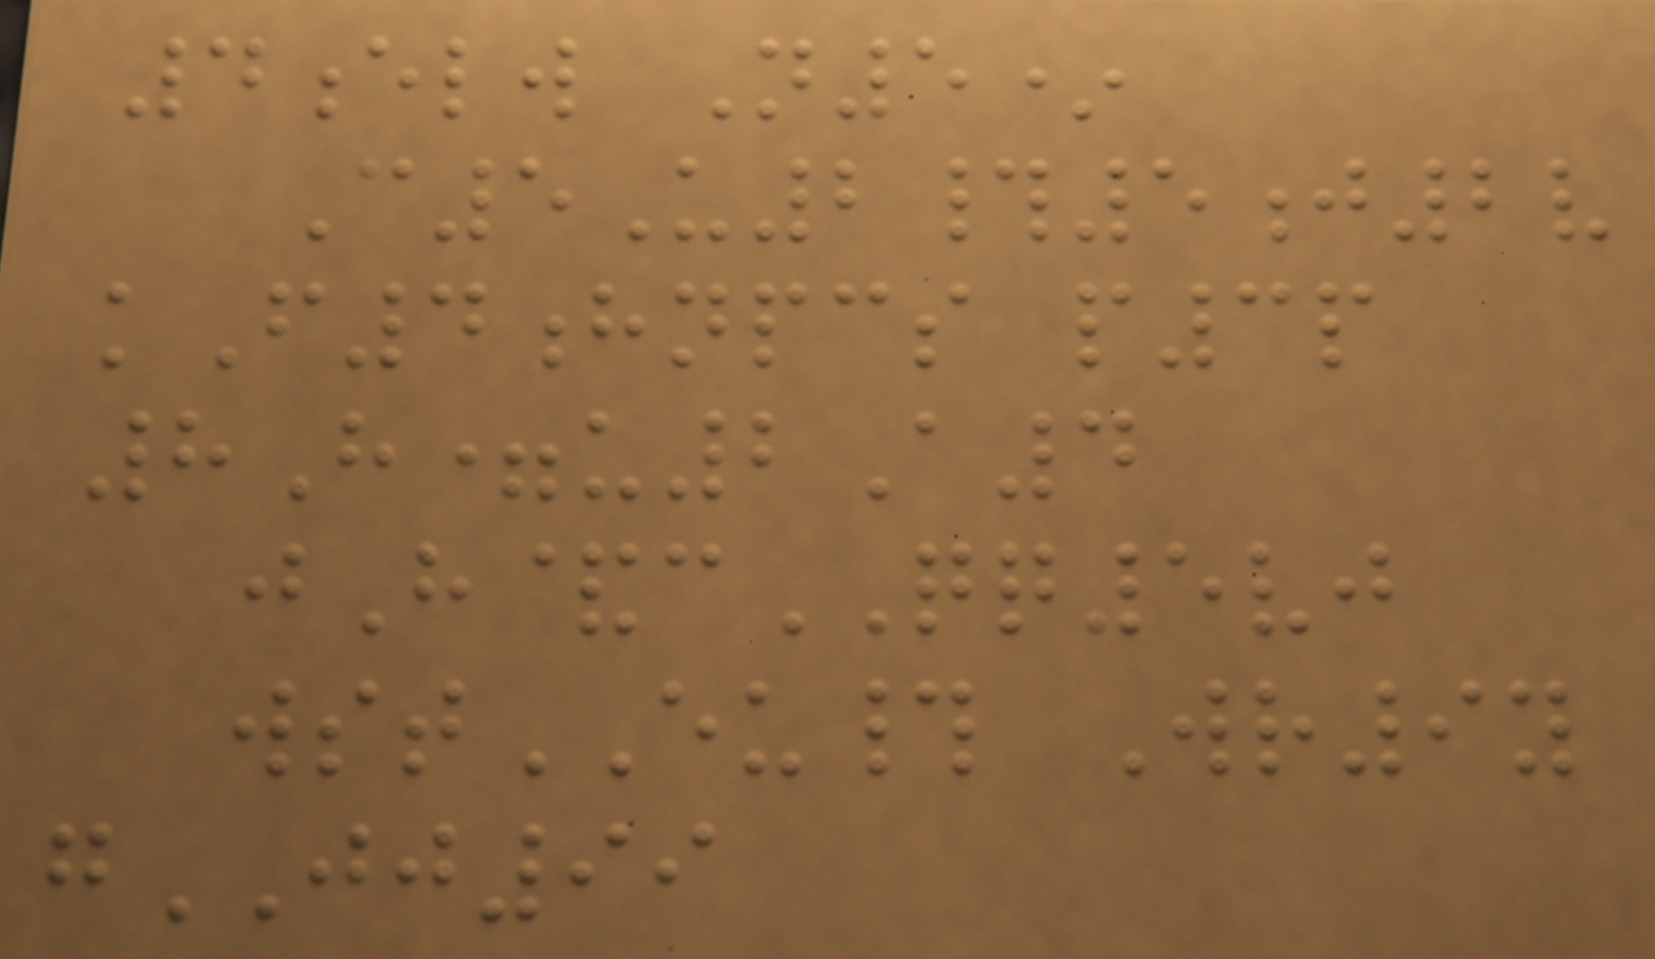4elw N5*
C5U2#5j2v
kF4hnpcs p3p
8H=u2A4
jH&cQQ5vj
wstEU# Wr9y
gJJ99
